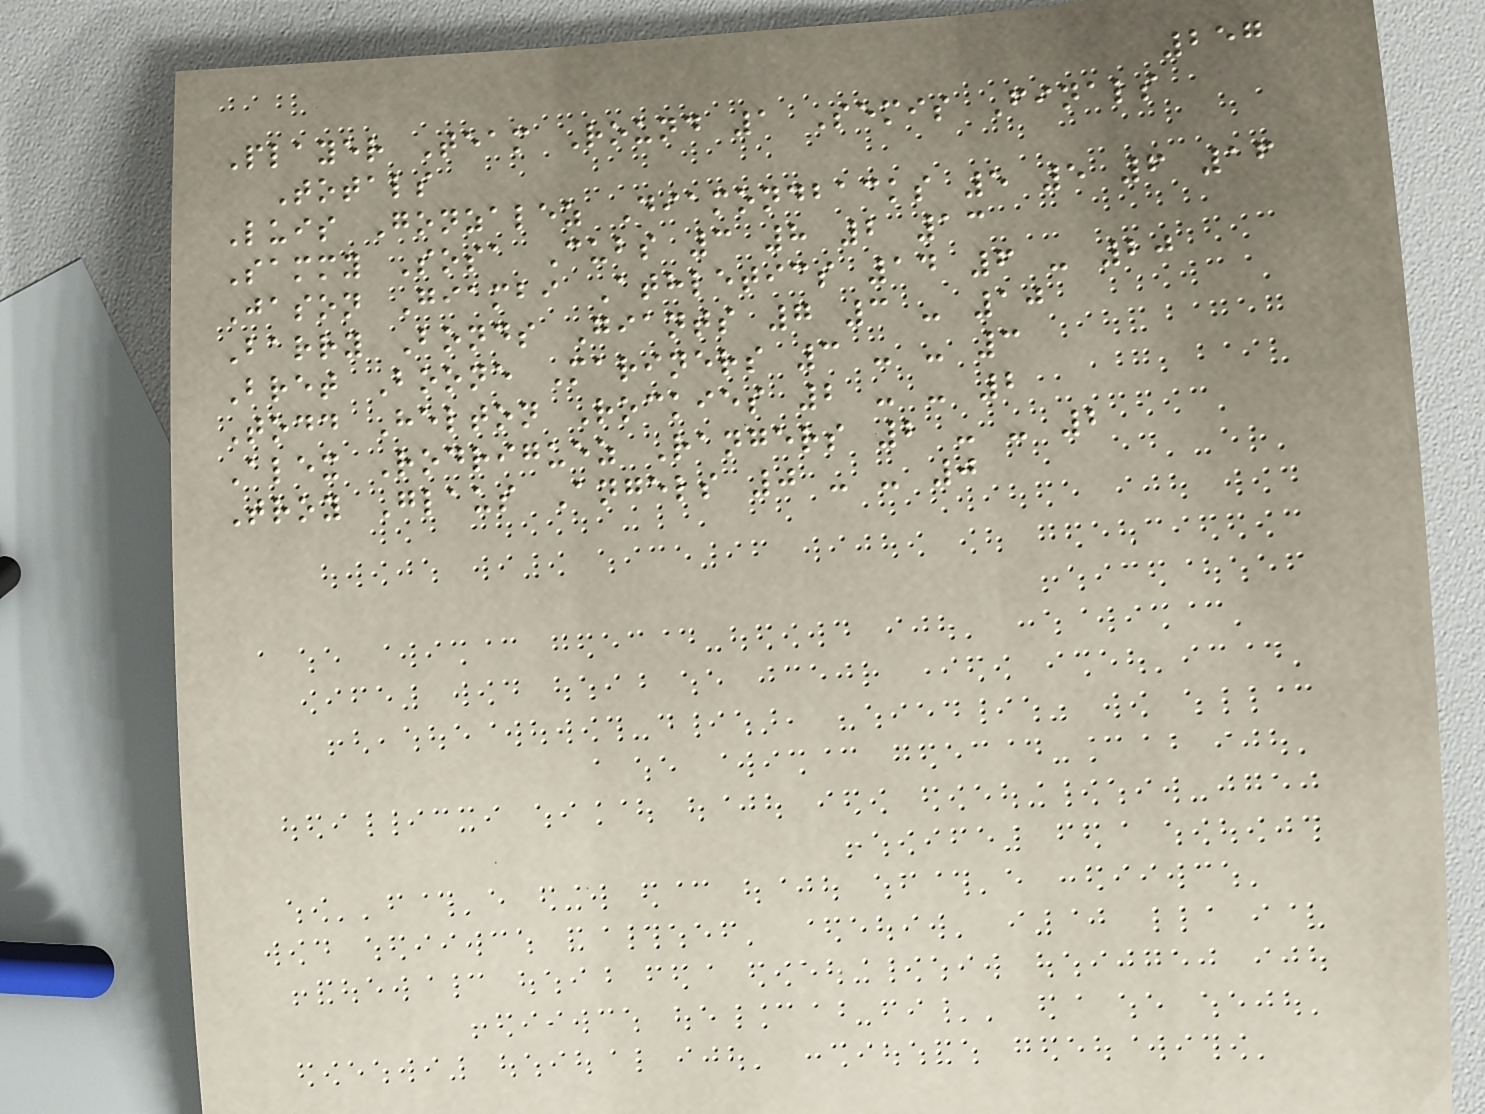257
Player Team Round 1 Semis Finals
Totals
Luis Gonzalez Diamondbacks 5 5 6 16
Sammy Sosa Cubs 3 8 2 13
Jason Giambi Athletics 14 6 - 20
Barry Bonds Giants 7 3 - 10
Bret Boone Mariners 3 - - 3
Todd Helton Rockies 2 - - 2
Alex Rodriguez Rangers 2 - - 2
Troy Glaus Angels 0 - - 0
